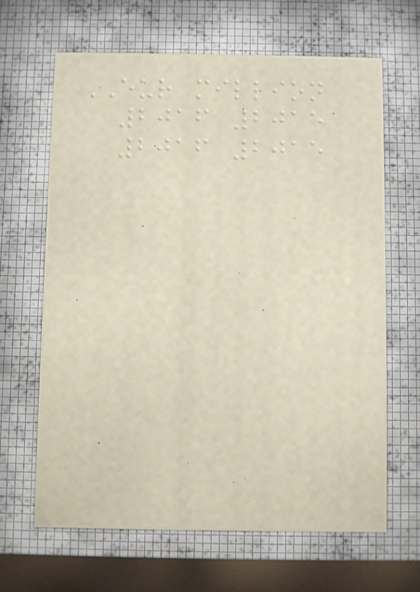EUR million
2016 2015
2016 2015
